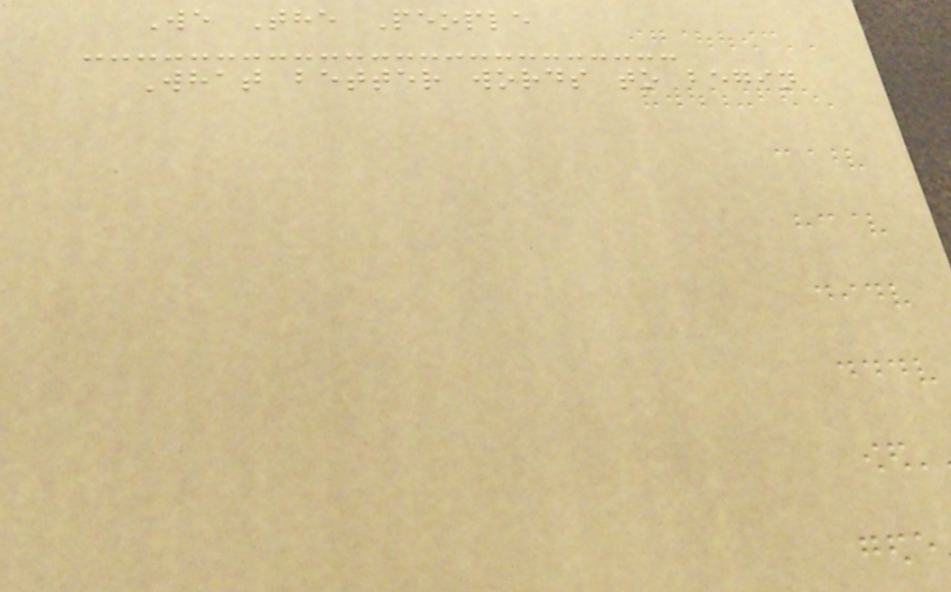We The People
What better words to begin
